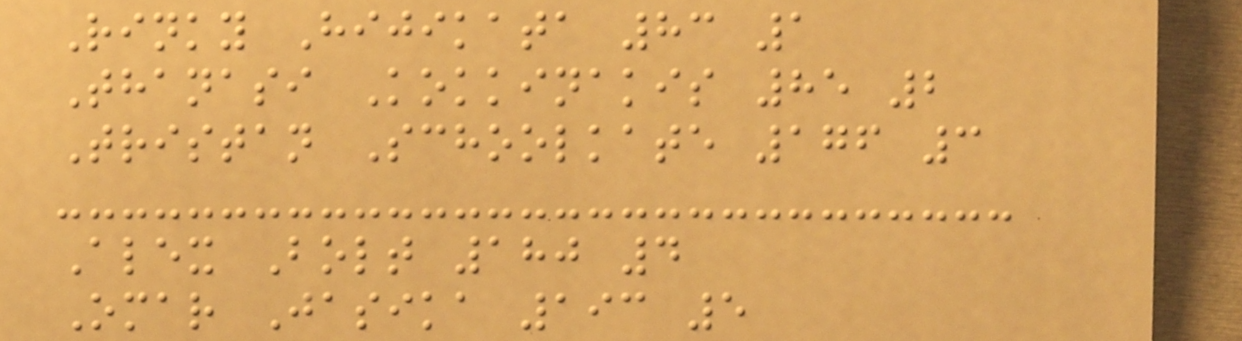Rinky Hijikata 83 1
Thanasi Kokkinakis 85 2
Tristan Schoolkate 176 3
Alex Bolt 180 4
Omar Jasika 193 5
